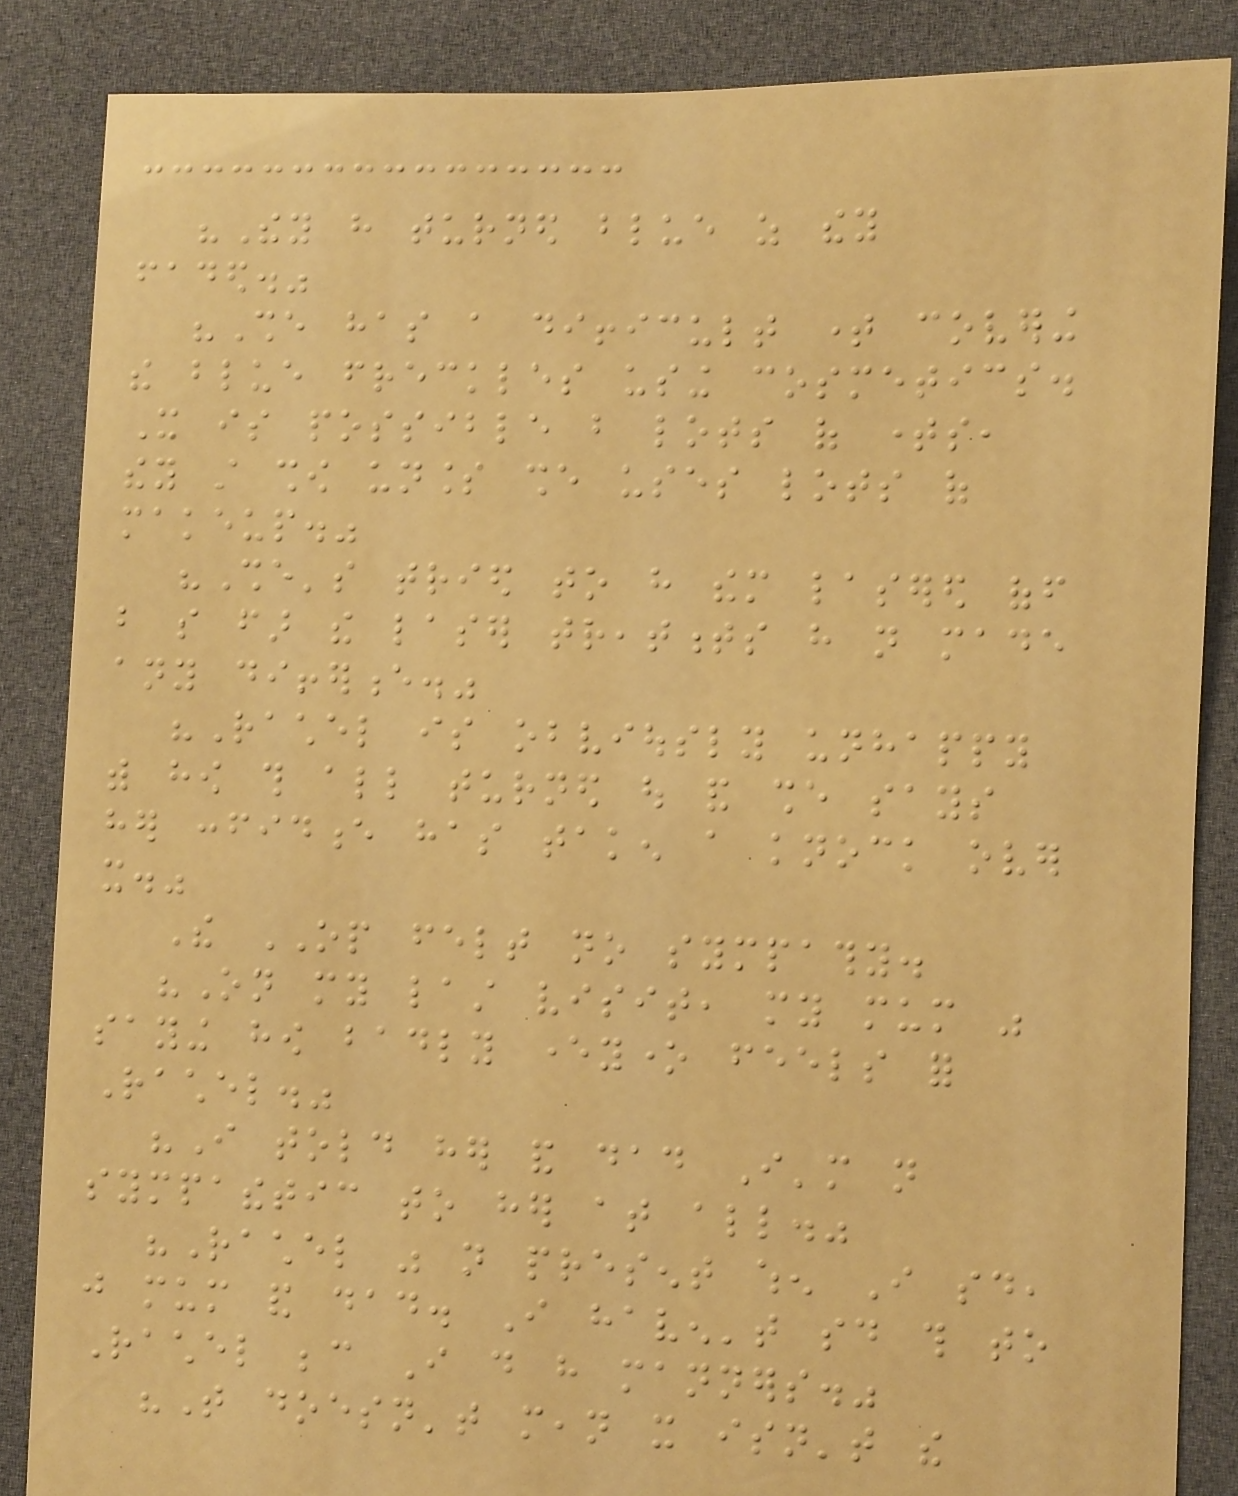"They have turned blue as they
faded."
"She has a difficult time covering
the blue freckles using cosmetics.
It is possible but lots of times,
they still show unless she uses lots of
makeup."
"She's tried to have them lasered off
but so far the laser treatments have not made
any difference."
"Rachel is obviously unhappy
with how this all turned out and she says
her confidence has taken a knock over
it."
The OP felt no sympathy.
"On my last visit, my mum was
saying how badly everyone feels for
Rachel."
"I told her and dad I'm not
sympathetic to her at all."
"Rachel was not present when I said,
just mum and dad. I haven't said this to
Rachel because I do have manners."
"That doesn't mean it isn't the
